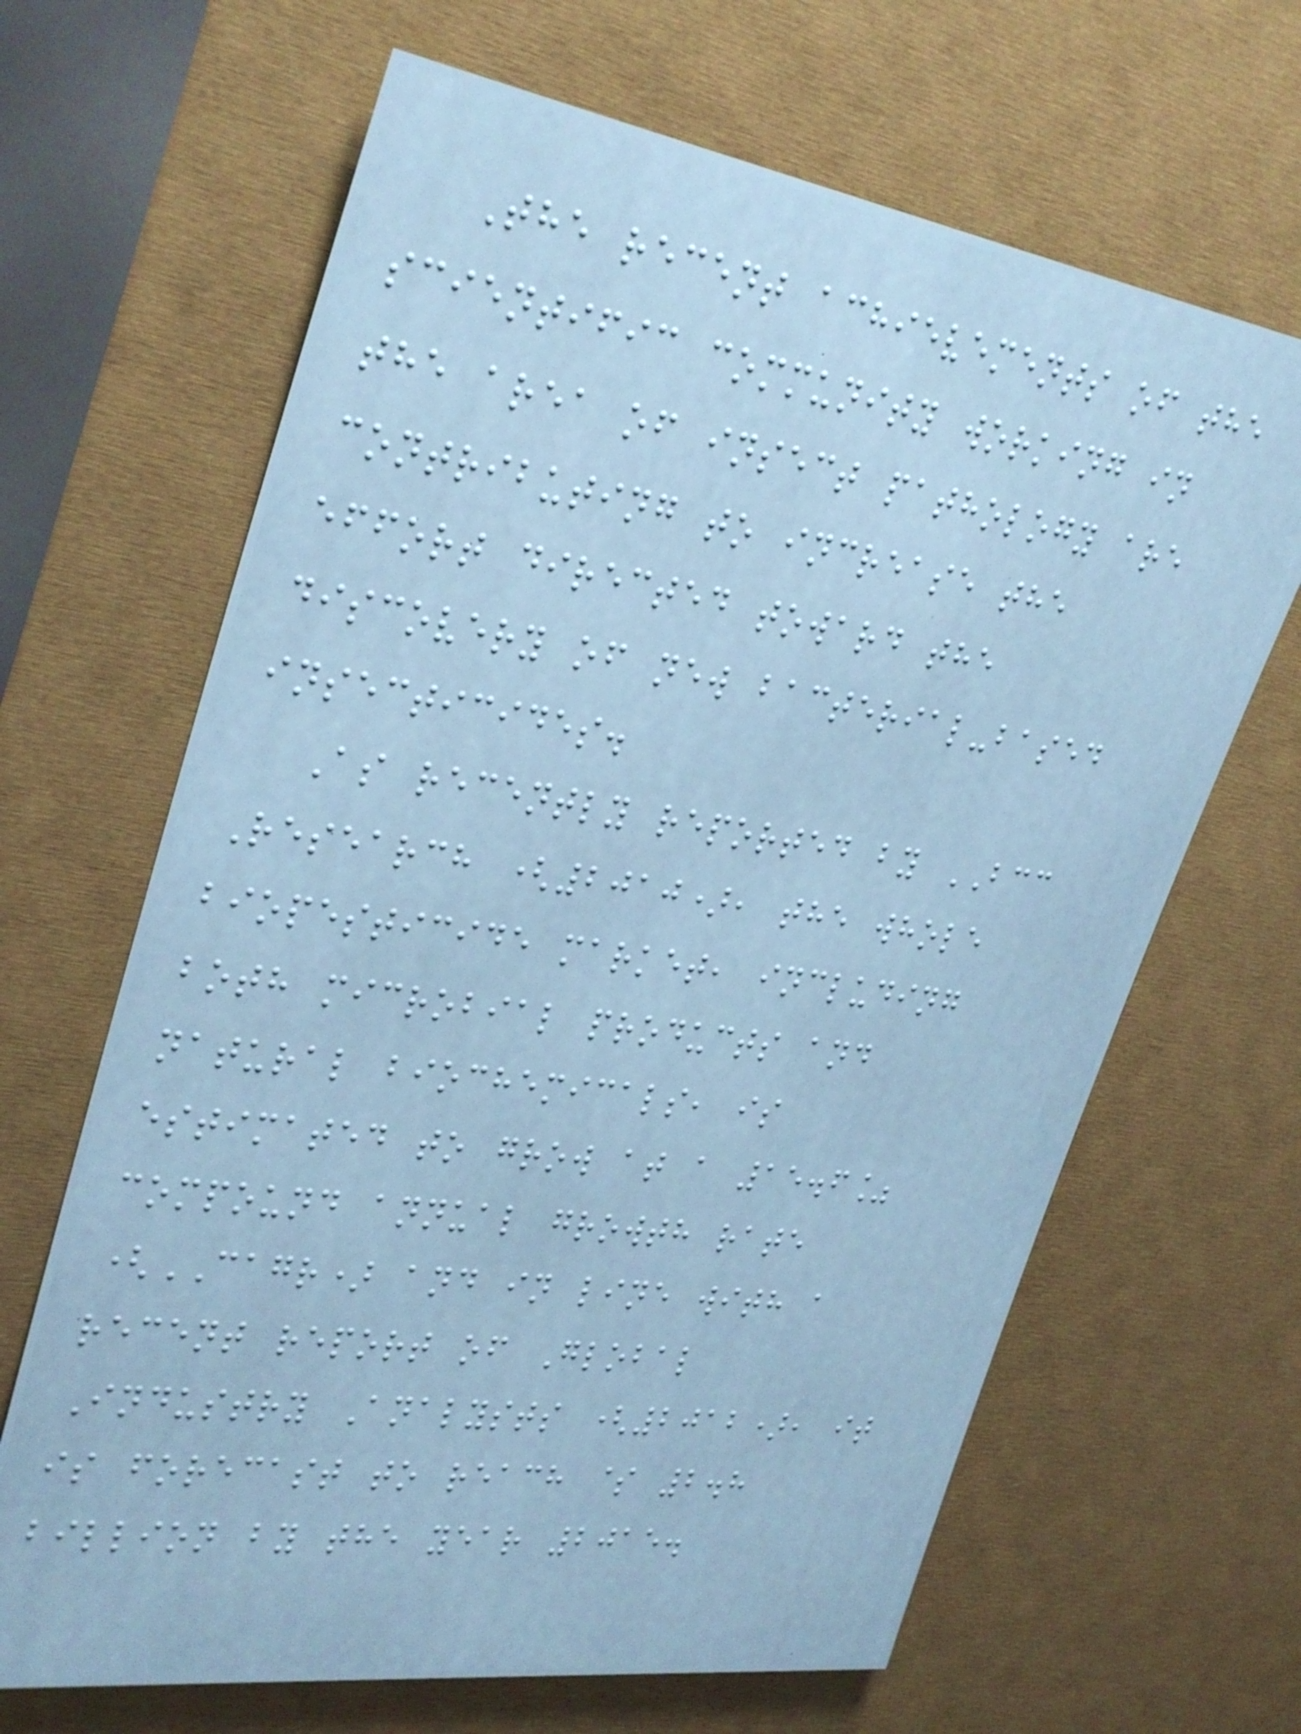The recent achievements of the
scientific community working in
the area of insect pathology are
contributing to increase the
effort directed toward the
discovery of new bacterial-based
insecticides.
As recently reported by BCC
Research (2010), the whole
biopesticide market, including
both microbial products and
natural biochemicals, is
estimated to grow at a 15.6%
compound annual growth rate
(CAGR) and in line with a
recent report of Global
Industry Analysts (2012), it
is forecast to reach $ 2.8
billion by the year 2015.
